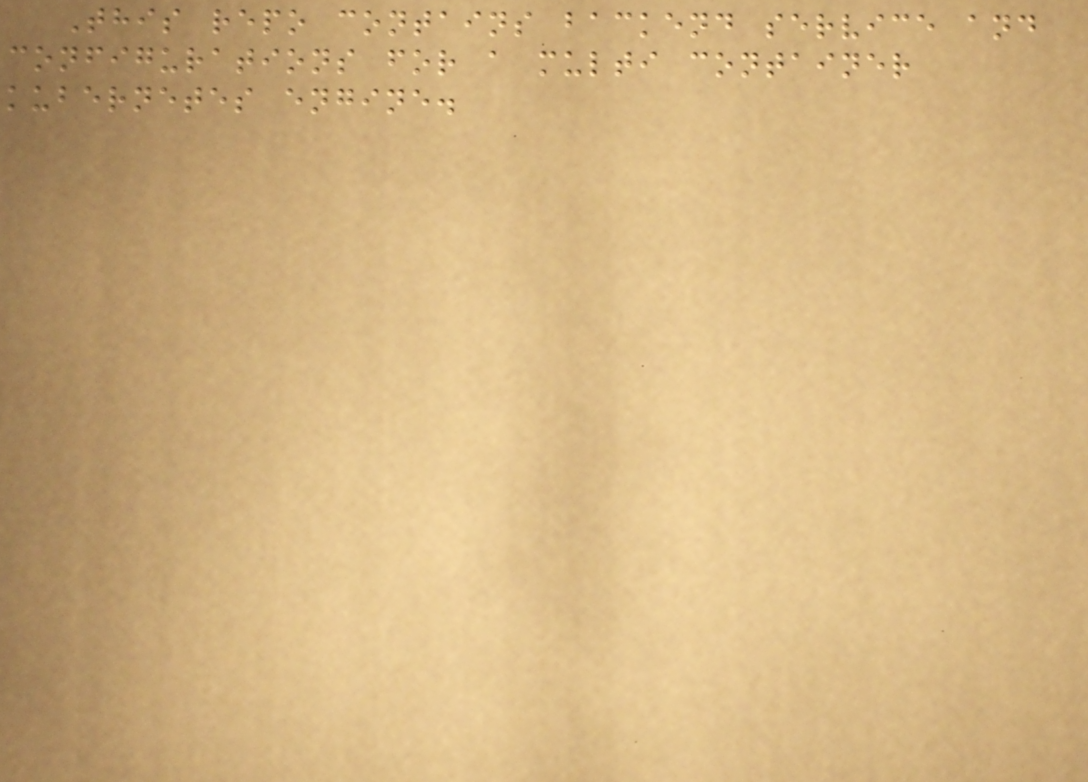This repo contains backend service and
configurations for a multi container
kubernetes engine.
